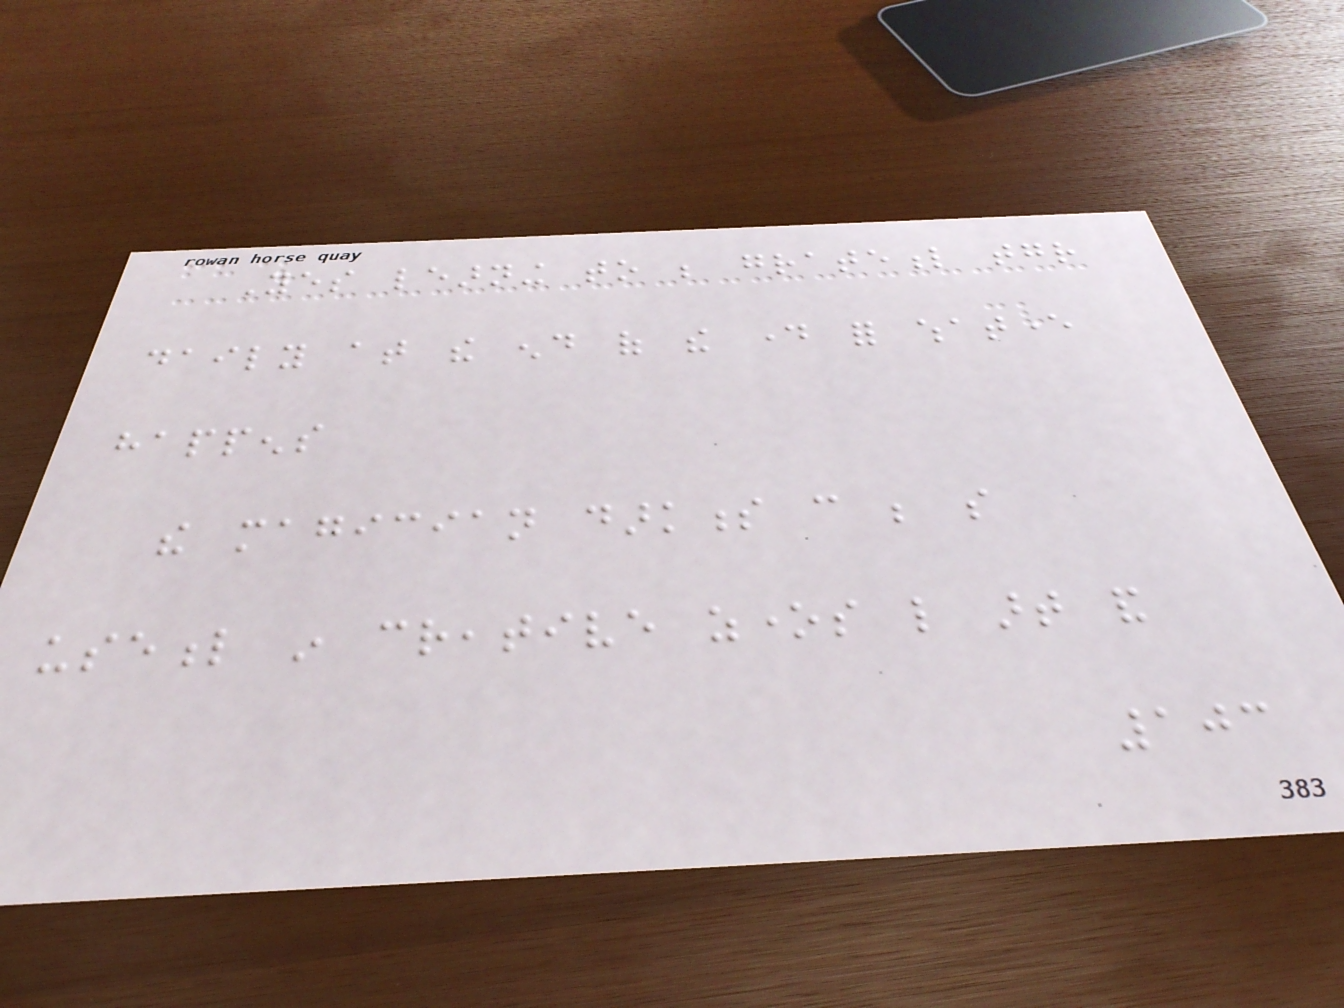Yes learning to be grateful together
daily at the end of the day for whatever
happens
the magician darkness can be so
useful in creative zones like art and
103
